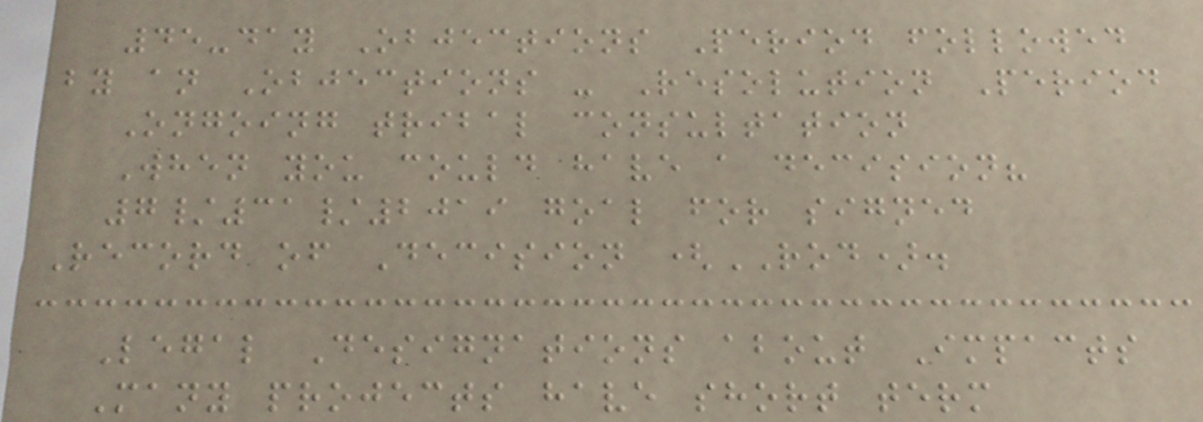45-day Objections Period followed
by an Objections - Resolution Period
Ongoing tribal consultation
When you could have a decision?
7/31/2019 goal for signed
Record of Decision (ROD).
Legal Designations about Impacts
Many projects have short term
